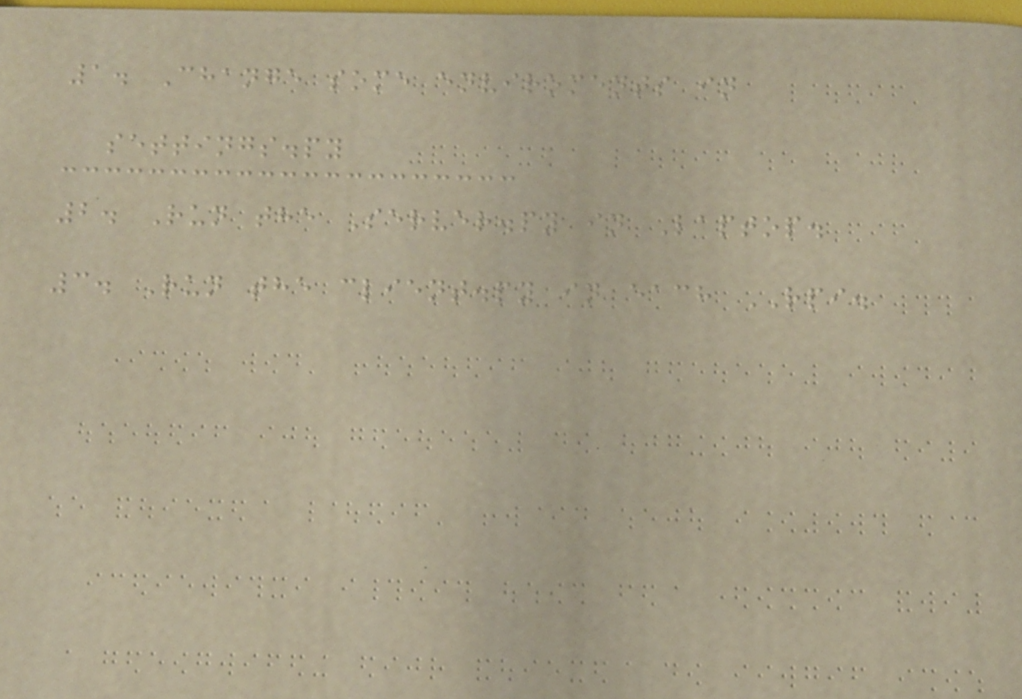1. Change some enviroments in
settings.py
2. Run the Server.py in Laptop.
3. Run the client.py in each RPI.
